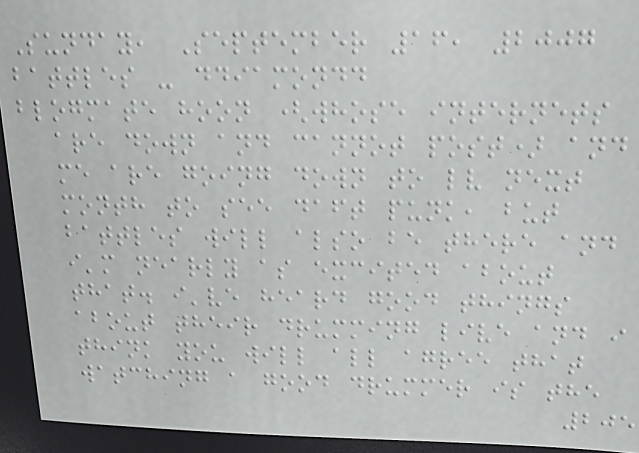Sunday, September 16, 2007
battles - ddiamondd
blogmate hoon (whose internets
are down and cannot post) and
me are going down to lv next
month to see daft punk, but
battles will also be there and
i'm nearly as excited about
that. i've heard good things
about their drumming live and i
think you will all agree that
watching a good drummer is the
205
